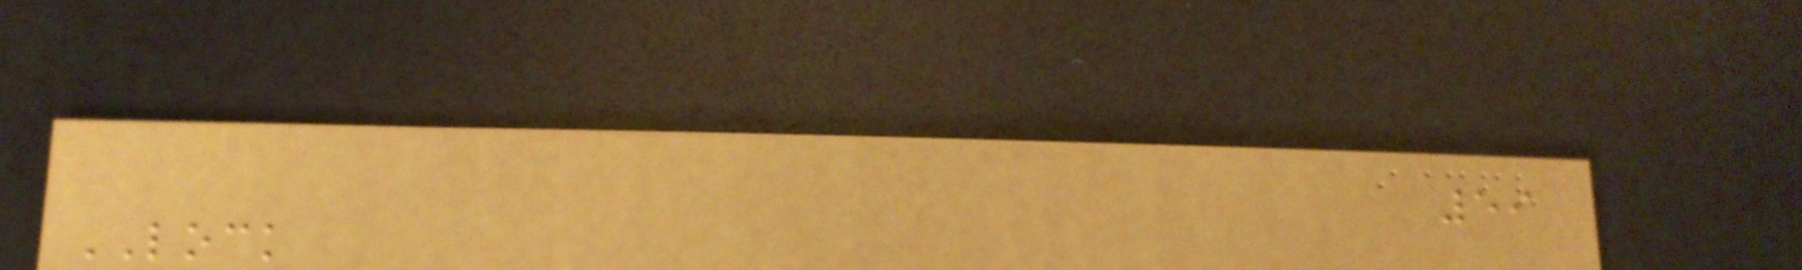59
LOCK
